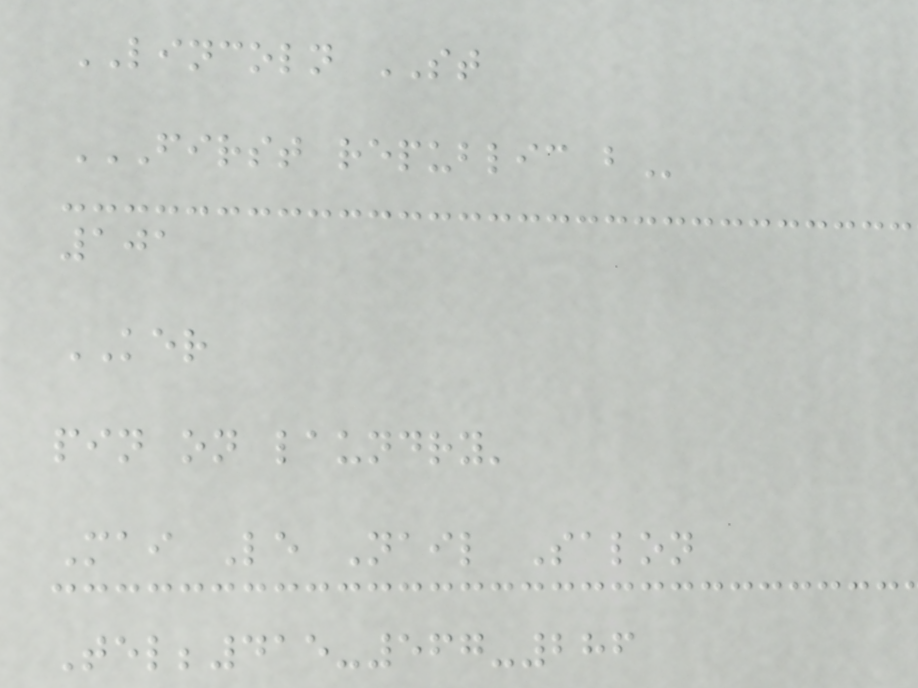LINCOLN ST
FIRST REPUBLIC B
101
KER
pin on laundry'
Mai Le Nail Salon
Tel;415-567-286
